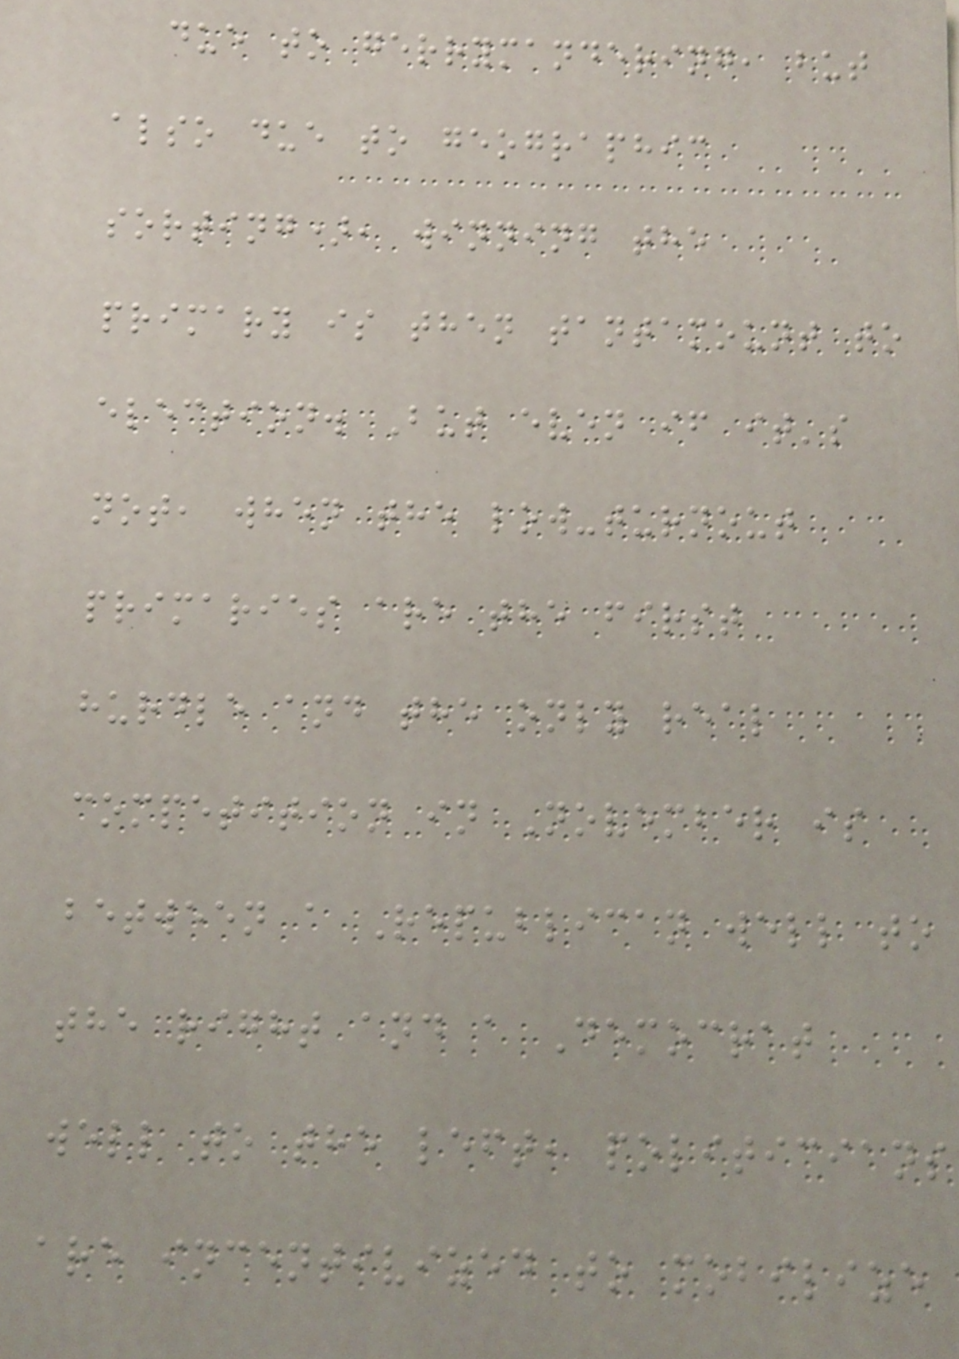due to gerrymandering, but
also due to geographic
sorting), winning the
primary is then tantamount to
election. But even if it's
not, when the low-turnout
primaries are the first
hurdle and the only real
competition in November is
between a Republican well to
the right and a Democrat
well to the left, politicians
are incentivized to mobilize
